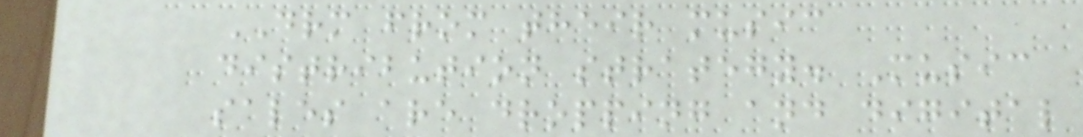DRM from their music
distribution strategy. Music
sales are dropping and digital
